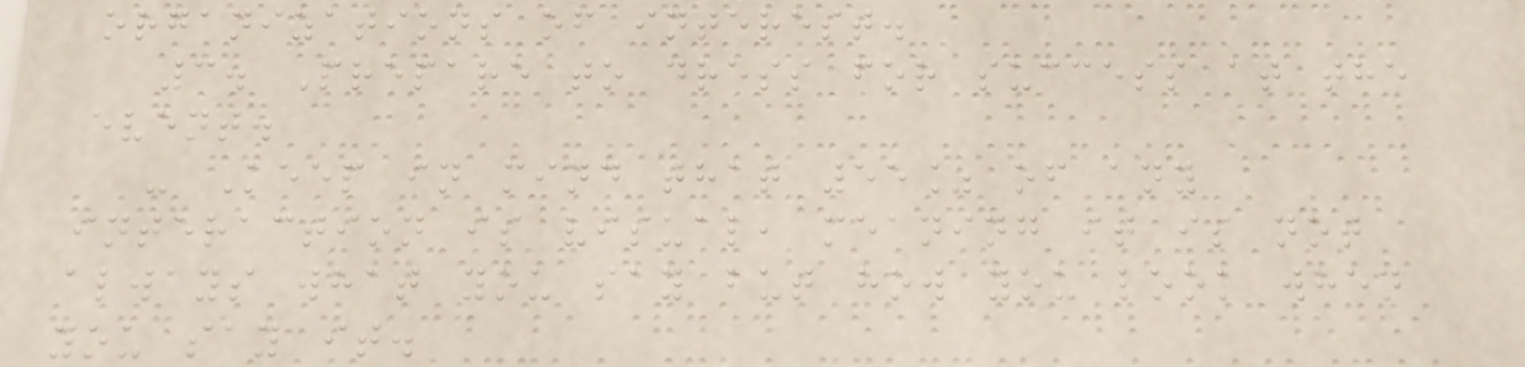organizations of interest.
3. Prepare to dress for success at the
event.
- Keep in mind that 55% of any
interaction is visual, meaning it is not
always what you say but how you look when
you say it.
